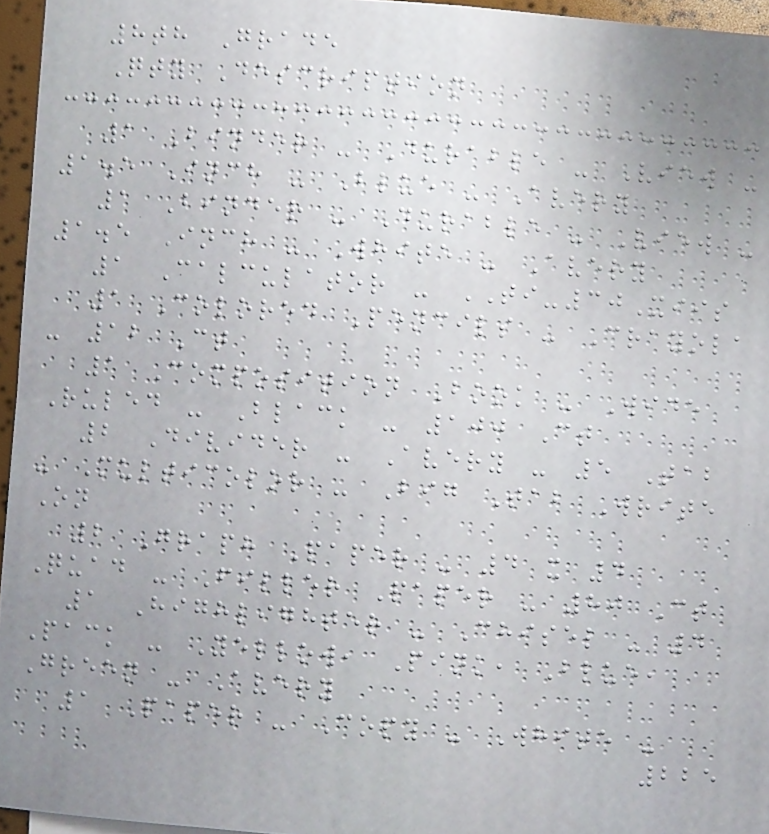8th Grade
Qty Description
1 Binder - Durable - View -
1.5 Inch - Blue - Avery
1 Binder - Durable - View -
1.5 Inch - White - Avery
1 Calculator - TI-30Xiis
1 Colored Pencils - Crayola
- 12 Ct
1 Composition Book - Wide
Ruled - Black - 100 Ct
2 Divider - Avery - 5 Tab
- Multicolor - Big Tab Write
On
2 Graph Paper - 4 x 4
Quad - Filler Paper - 80 Ct
1 Highlighter - Chisel - 4
Pack - Yellow, Pink, Blue,
Green - Avery
1 Paper - Copy - White -
225
